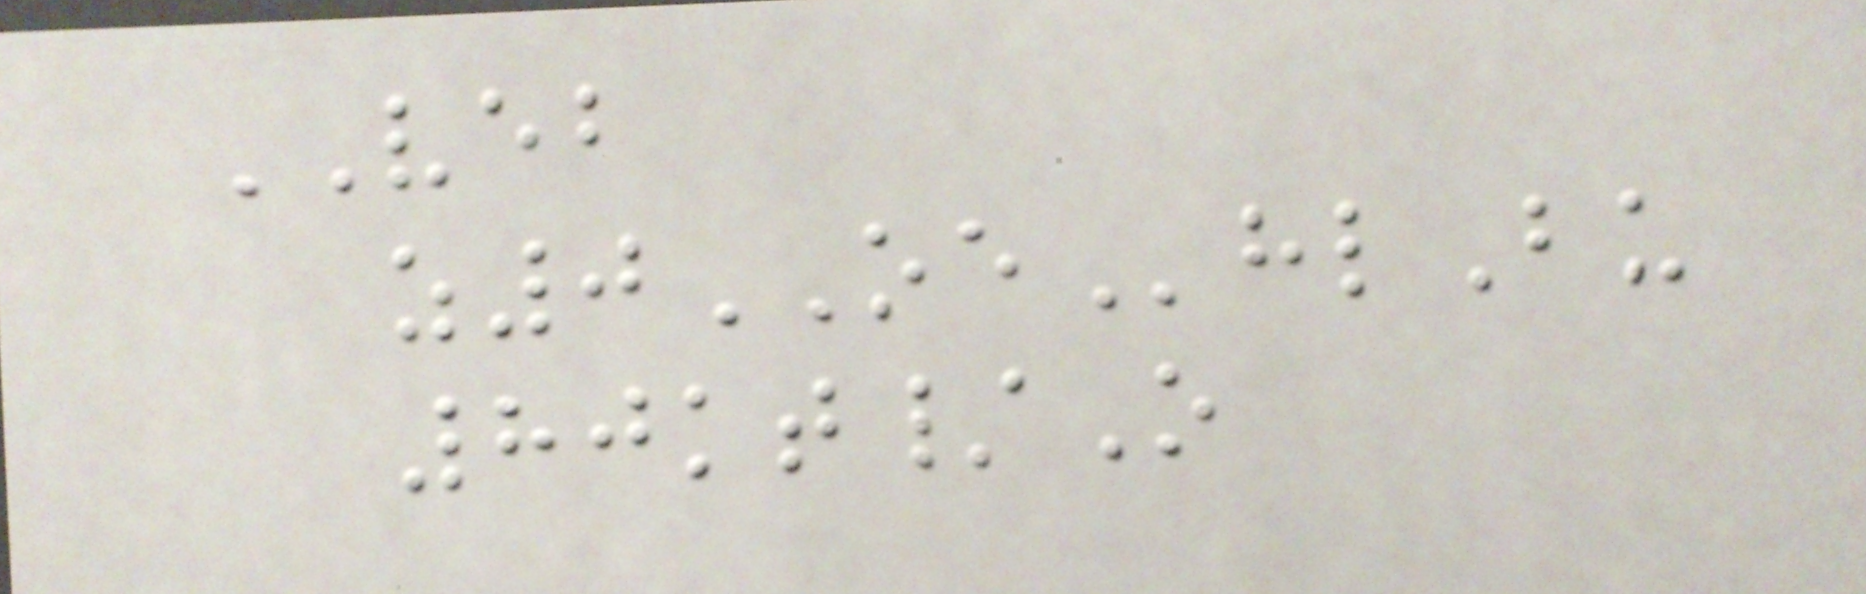VEB
z0OEhlBu
80kt/O
